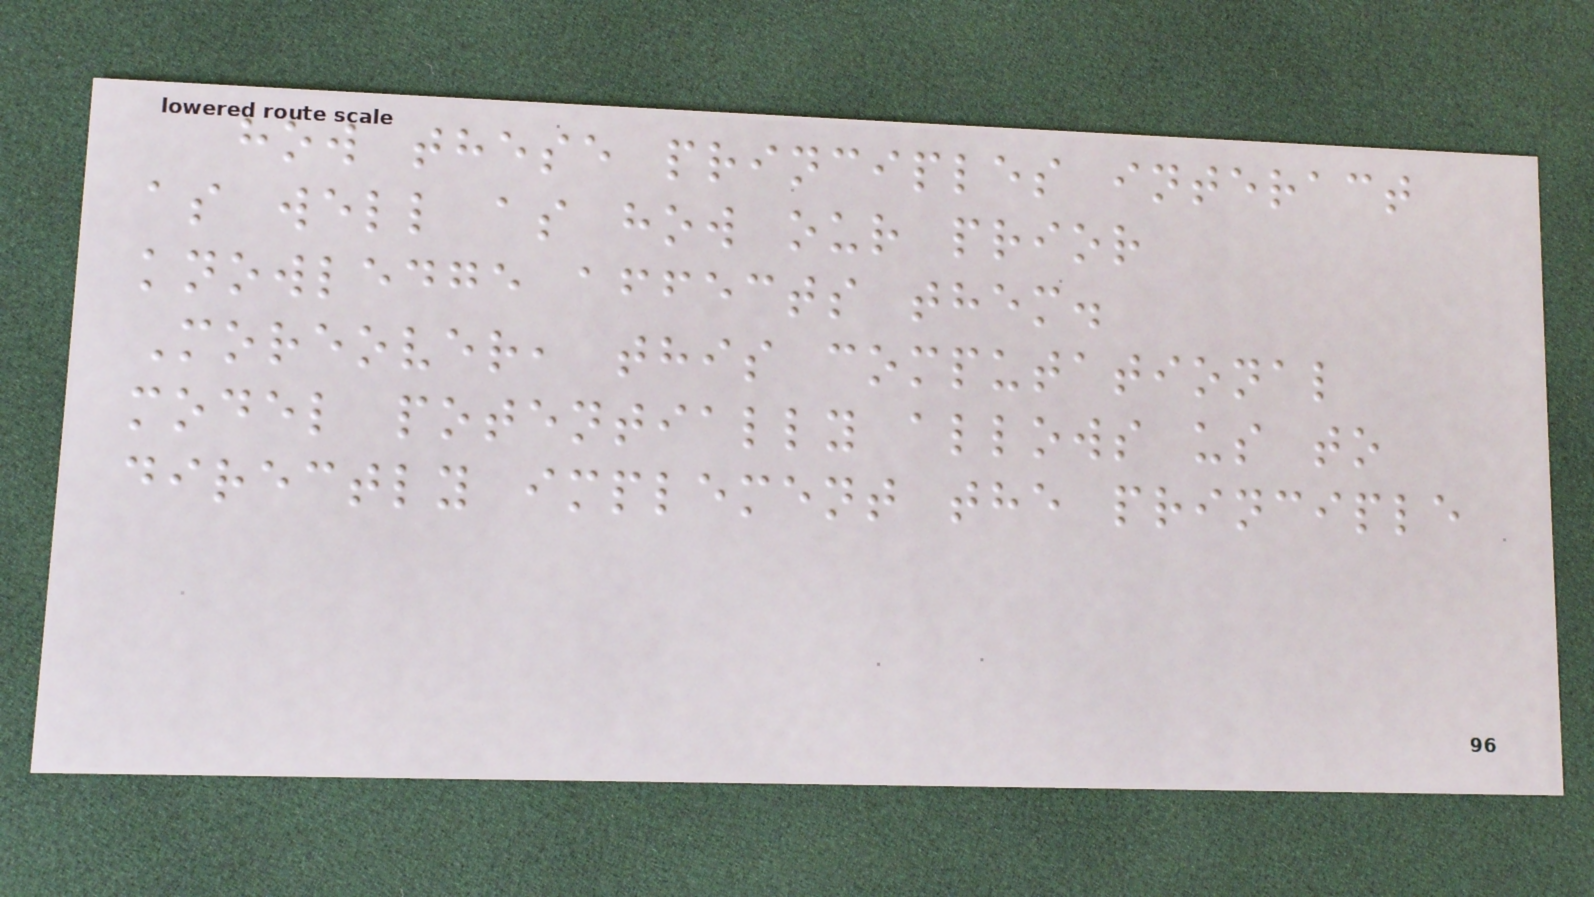how these principles interact
as well as how our prior
knowledge affects them.
Moreover, this computational
model potentially allows us to
directly implement the principle
